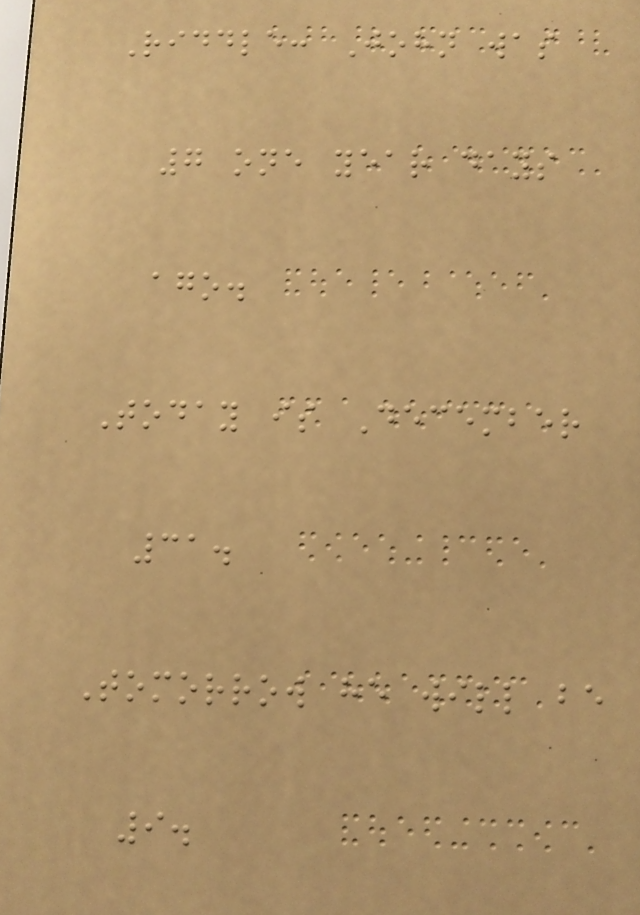Riddle: John was
7 one year days
ago.
Today is December
31.
Tomorrow he will be
9.
